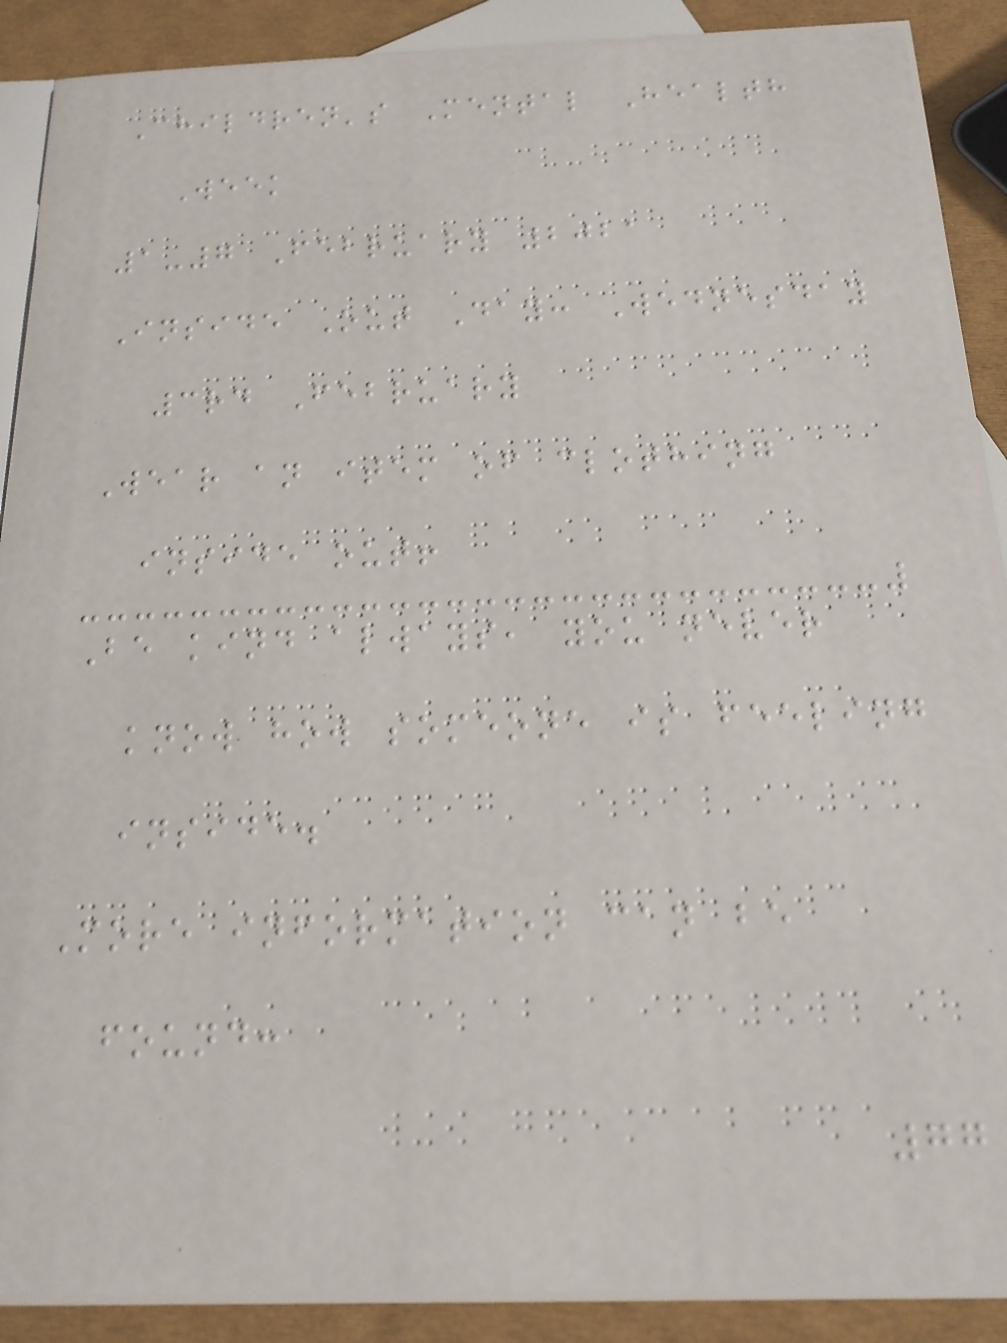Children's Mental Health
Week
1-7 February 2021
Inside Out Day: Wednesday
3rd February
Wear an item of clothing
inside out!
Be kind always, you never
know how someone is feeling
inside.
More information can be
found:
77
